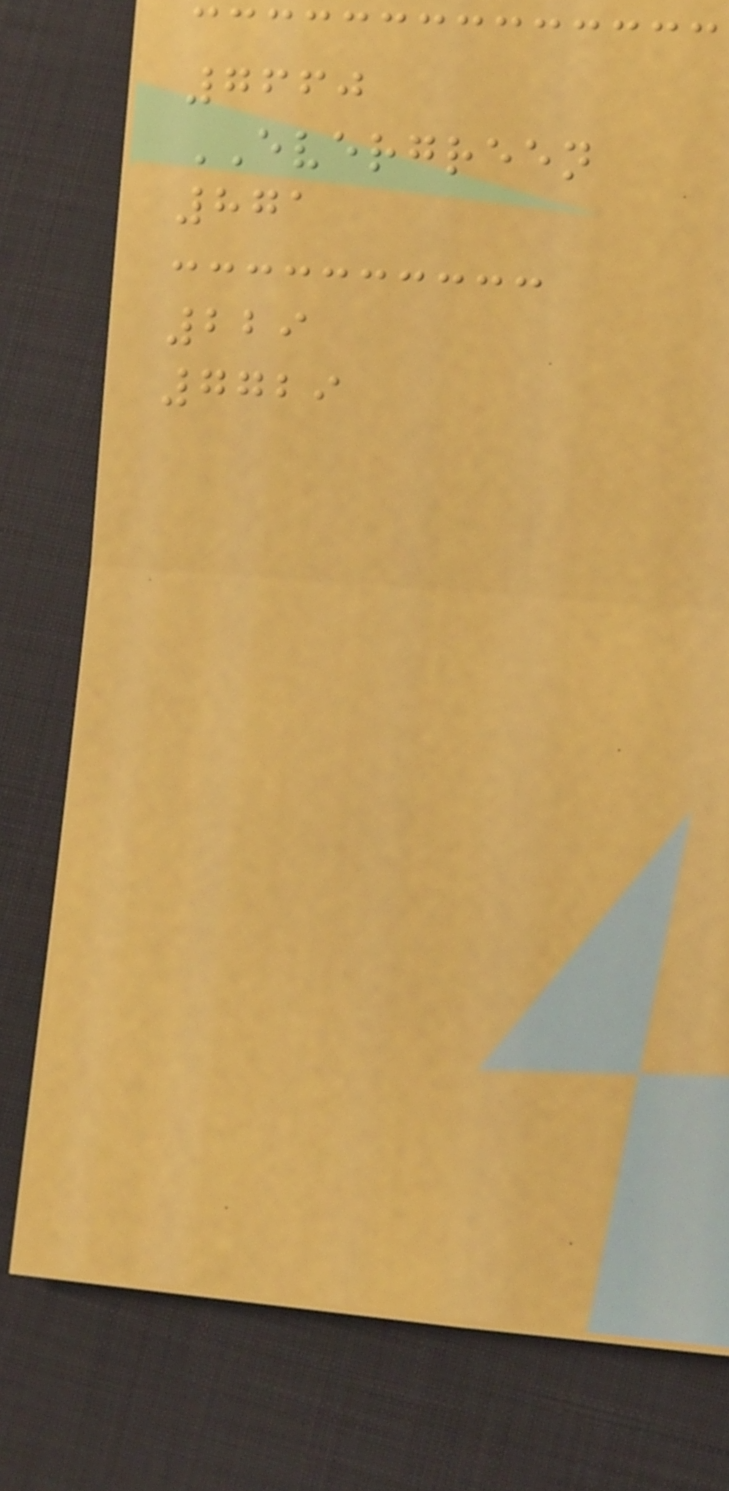7660
EVERGREEN
871
229
7729
